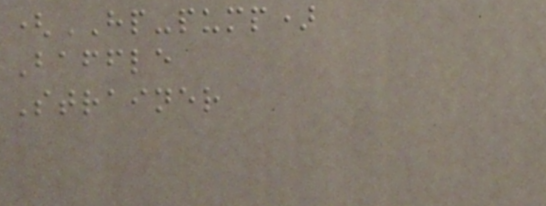(HP-pump)
Baffle
Strainer
